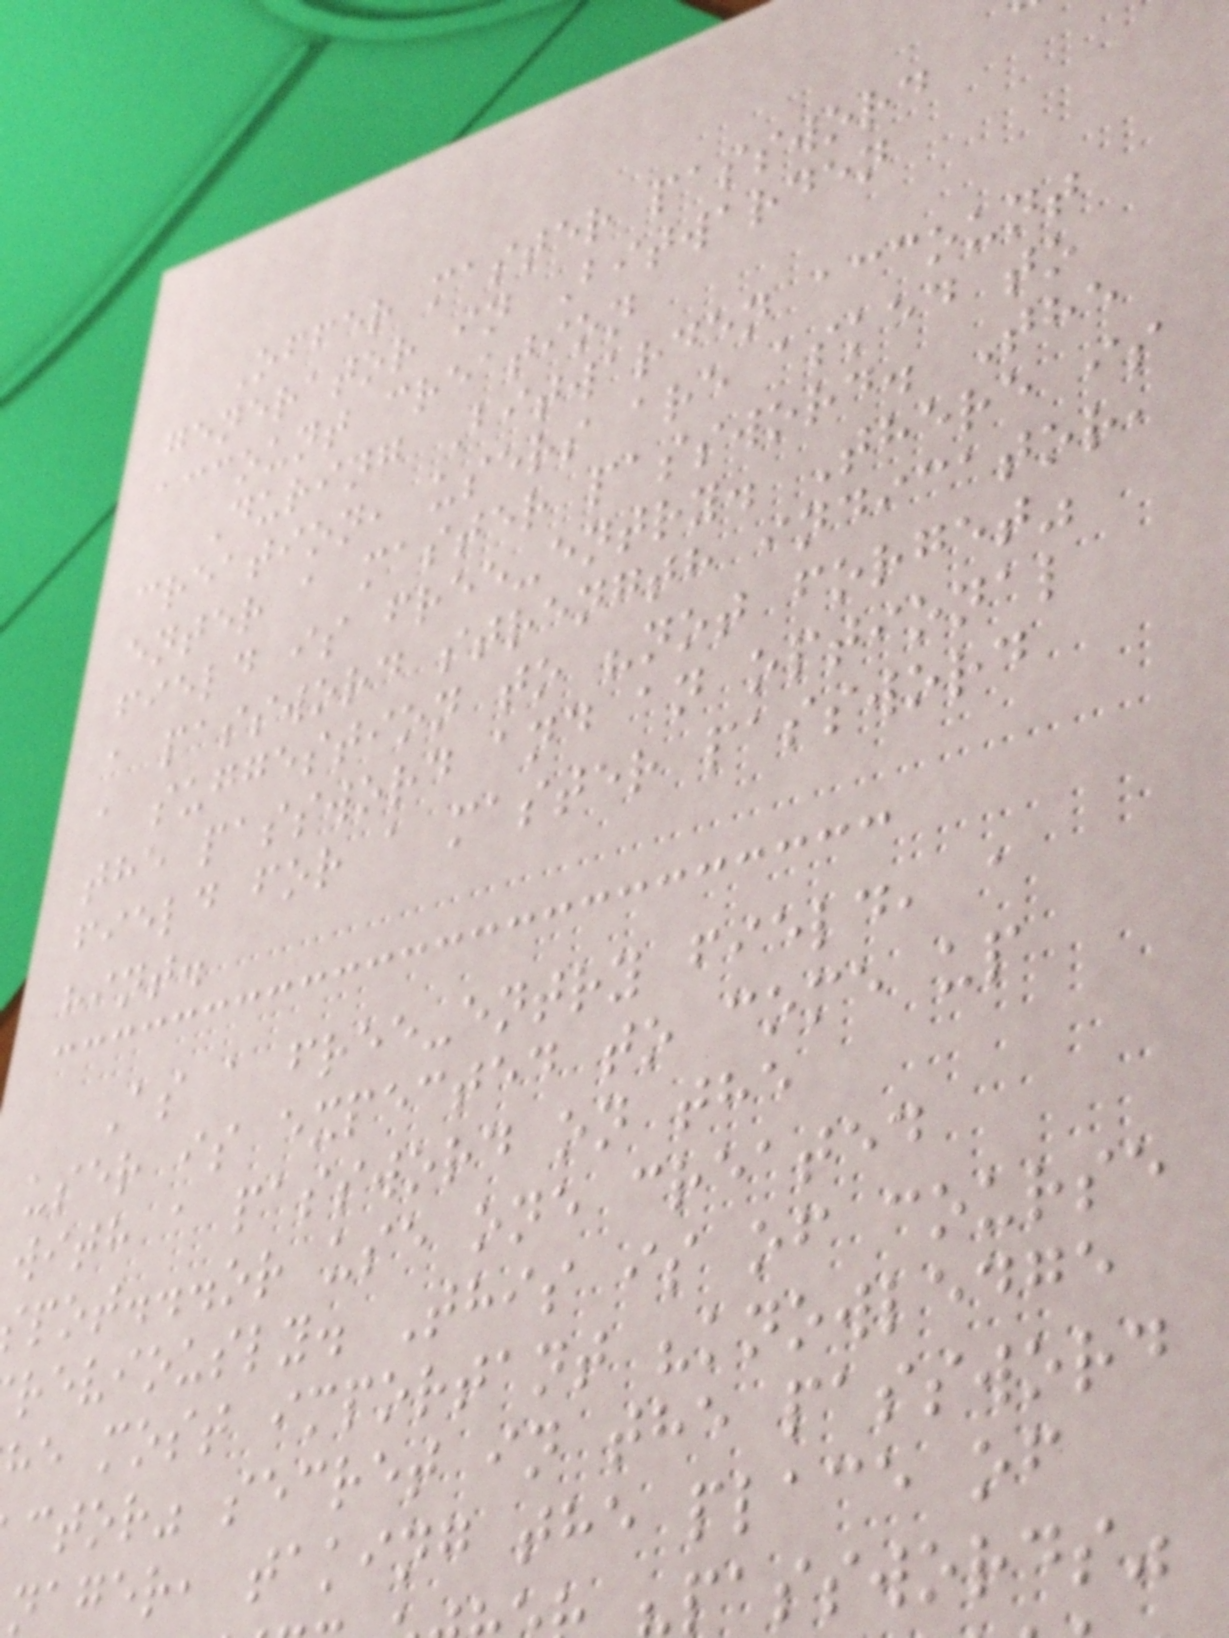Offer master password
generator in Bitwarden
account creation
During Bitwarden account
creation, users are asked to
enter a master password. The
field is free-entry. There is
a password strength indicator,
a suggestion to "not forget"
the password and an optional
field for a master password
hint.
As a free-entry field, a
user is expected to come up
with a password on the
pot...or use one created
reviously. This is of course
he most important "knowledge
ctor" secret in the password
nager, taking the place of
"passwords"
